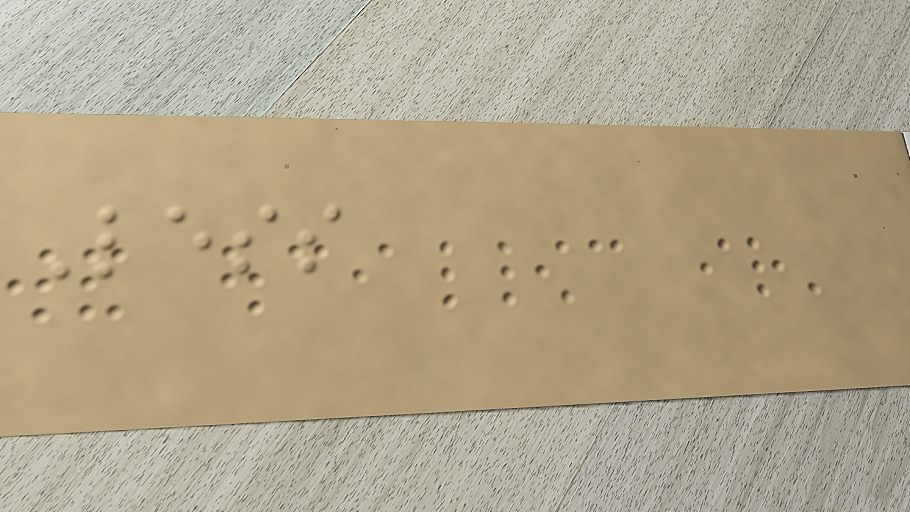Less
